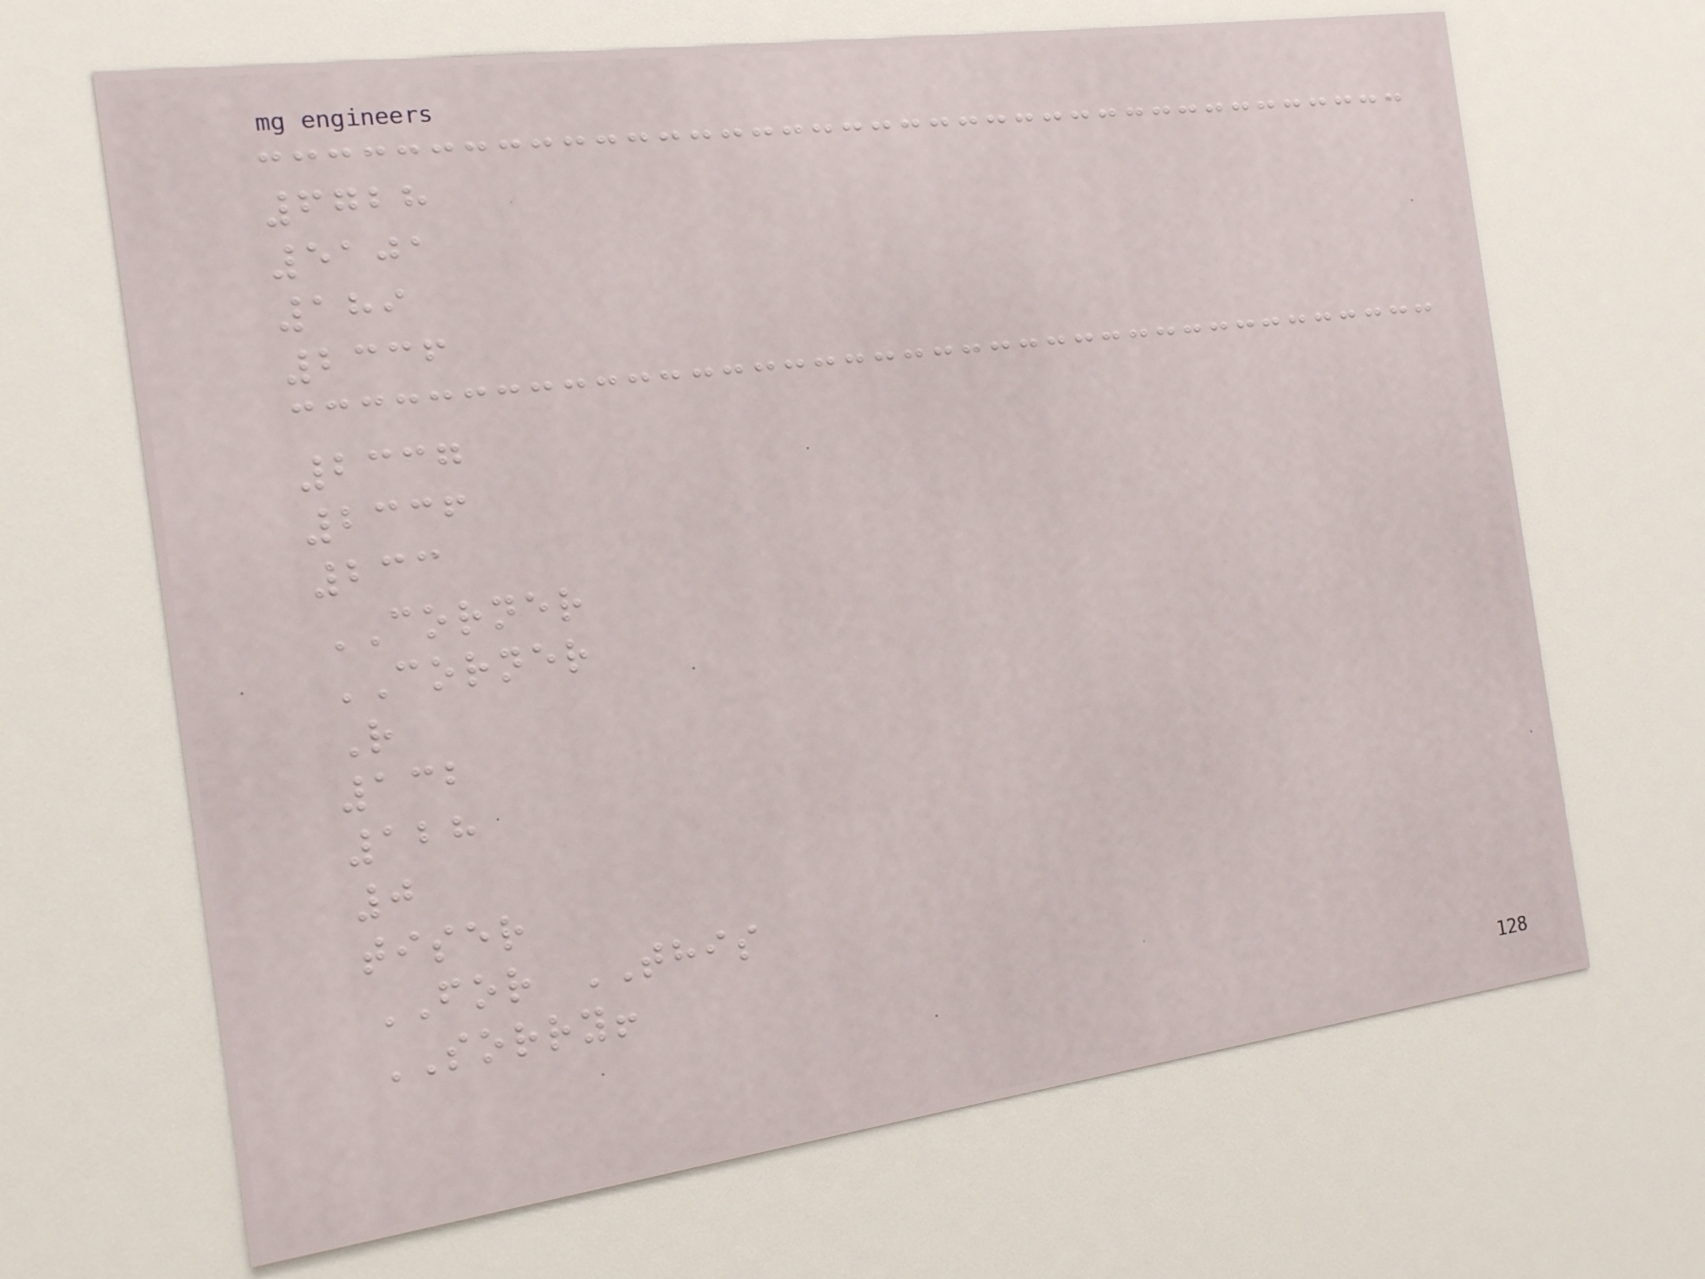6728
5101
189
2336
2337
2336
233
CORNER
CORNER
R
132
128
0
tiser
FOR THIS
SORRY!
